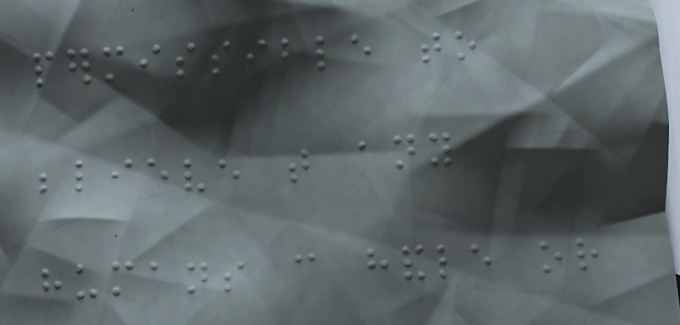permissible to
believe that any
humans can handle or
